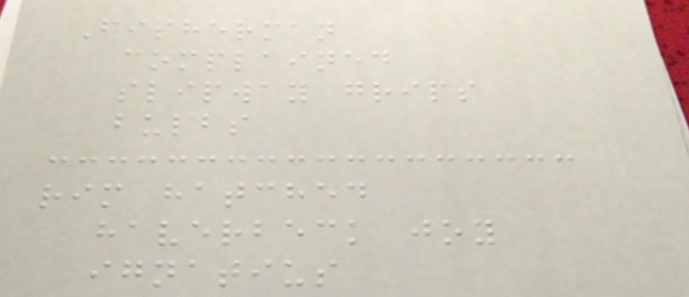Fisherman
complained
slipway grips
bulbs
rim hatched
haverbeck joy
ignatius
